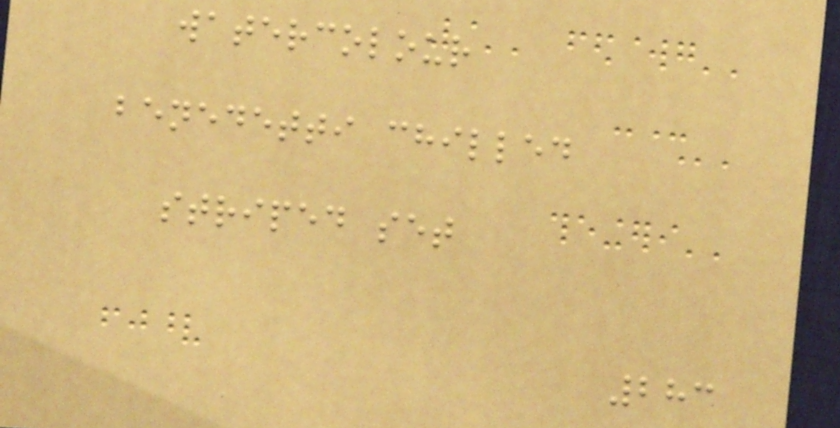watercolour
benedetti chilled
striped set
283
